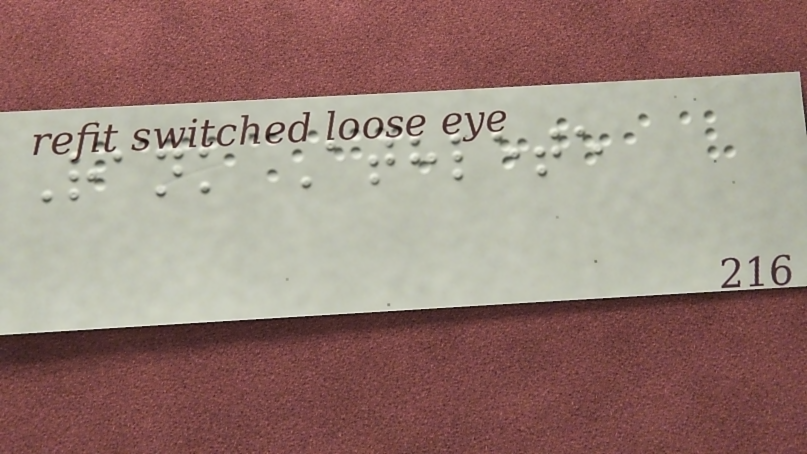Rank Athlete
